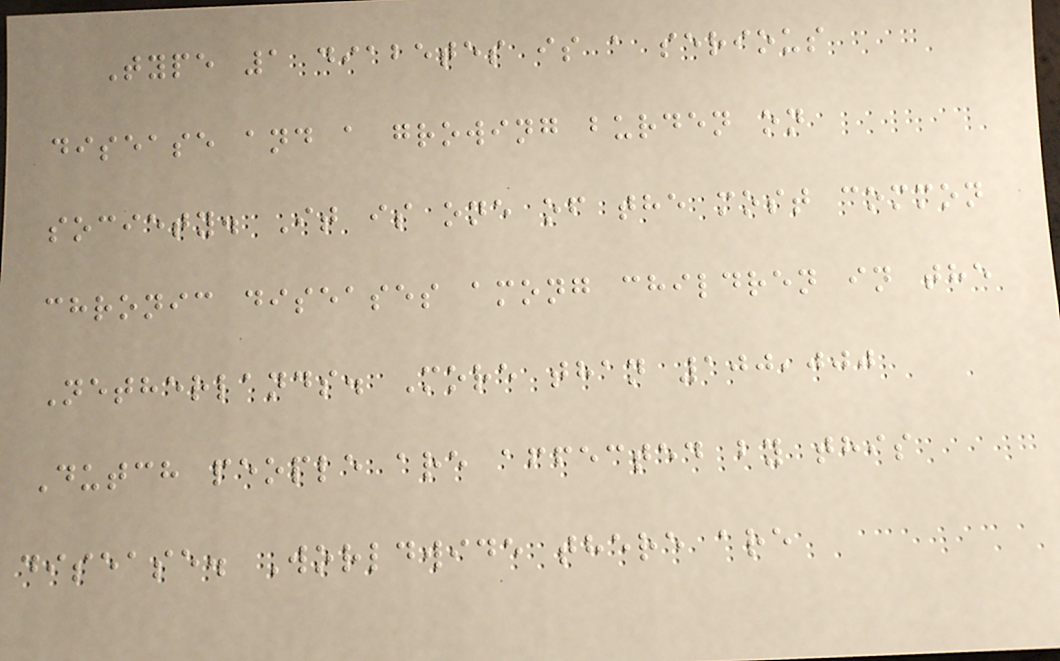Type 1 diabetes is a serious
disease and a growing burden on
society. It is one of the most common
chronic diseases among children in the
Netherlands. More than 100,000
Dutch people are affected by this
disease. Worldwide there are
